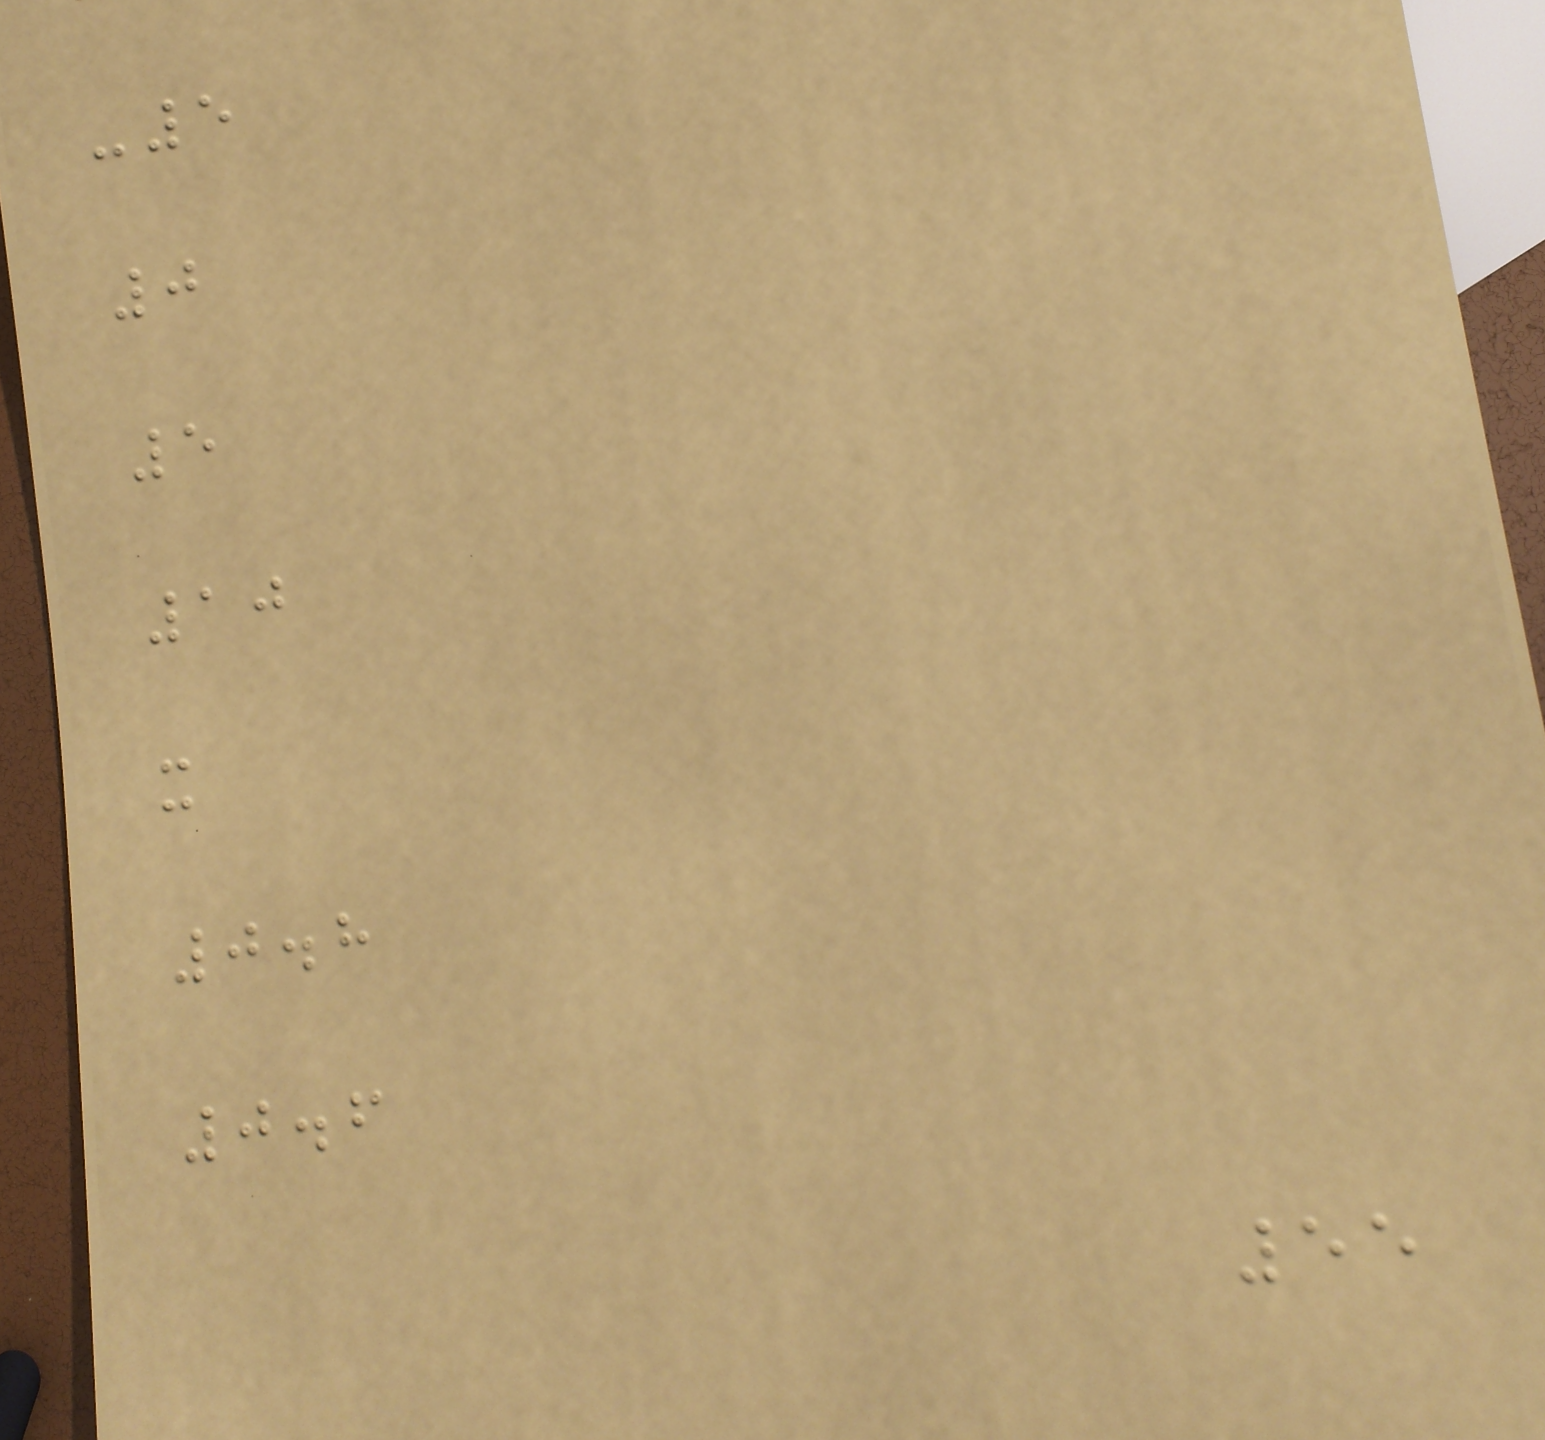-5
0
5
10
x
0.8
0.6
55
